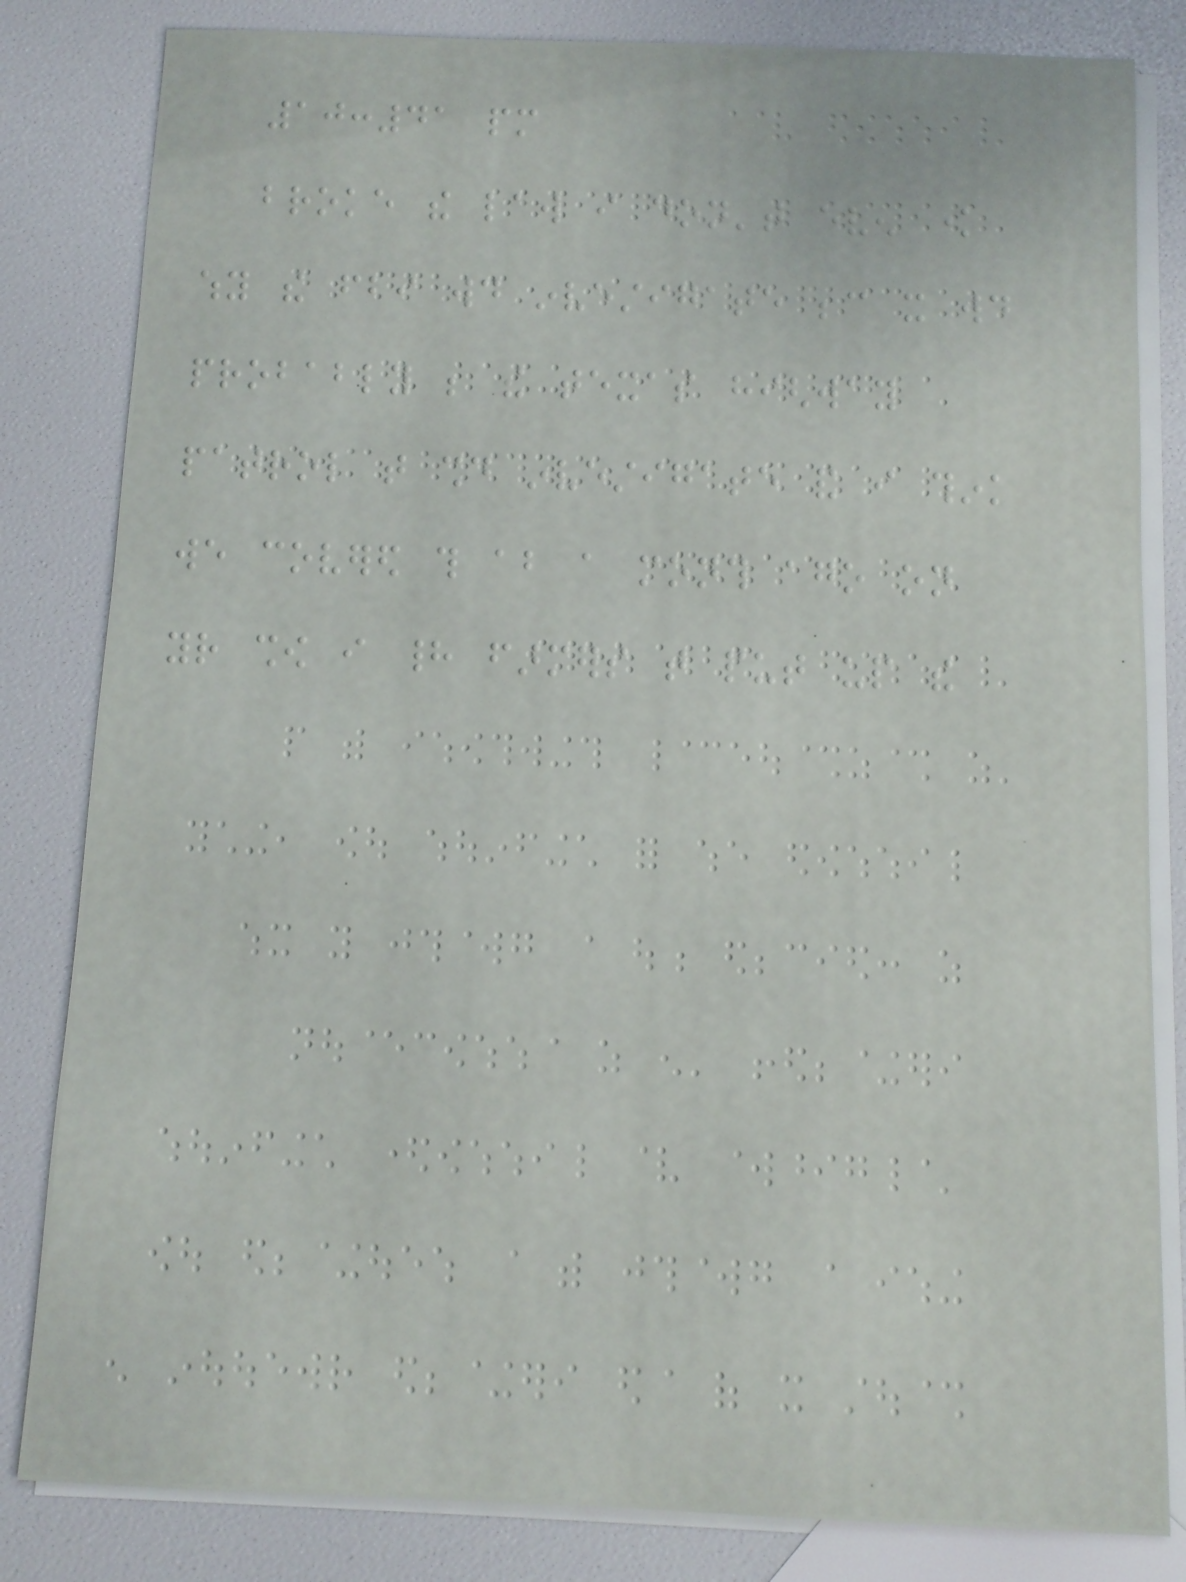10:41 pm
broke the law i don't even know
why the fbi would investigate because it would
probably be the texas highway
patrol that should investigate and i think
we covered this about a month ago on
your show i had farmers that put up the
